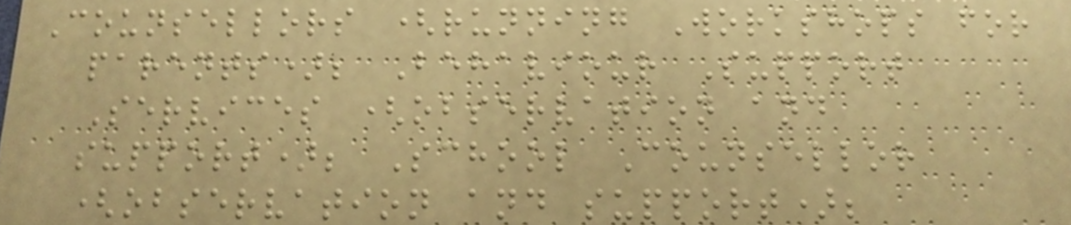Counsellors (running Workshops for
parents); Behaviour Support
Services (observation and
support); School Counsellor
(observation and support);
